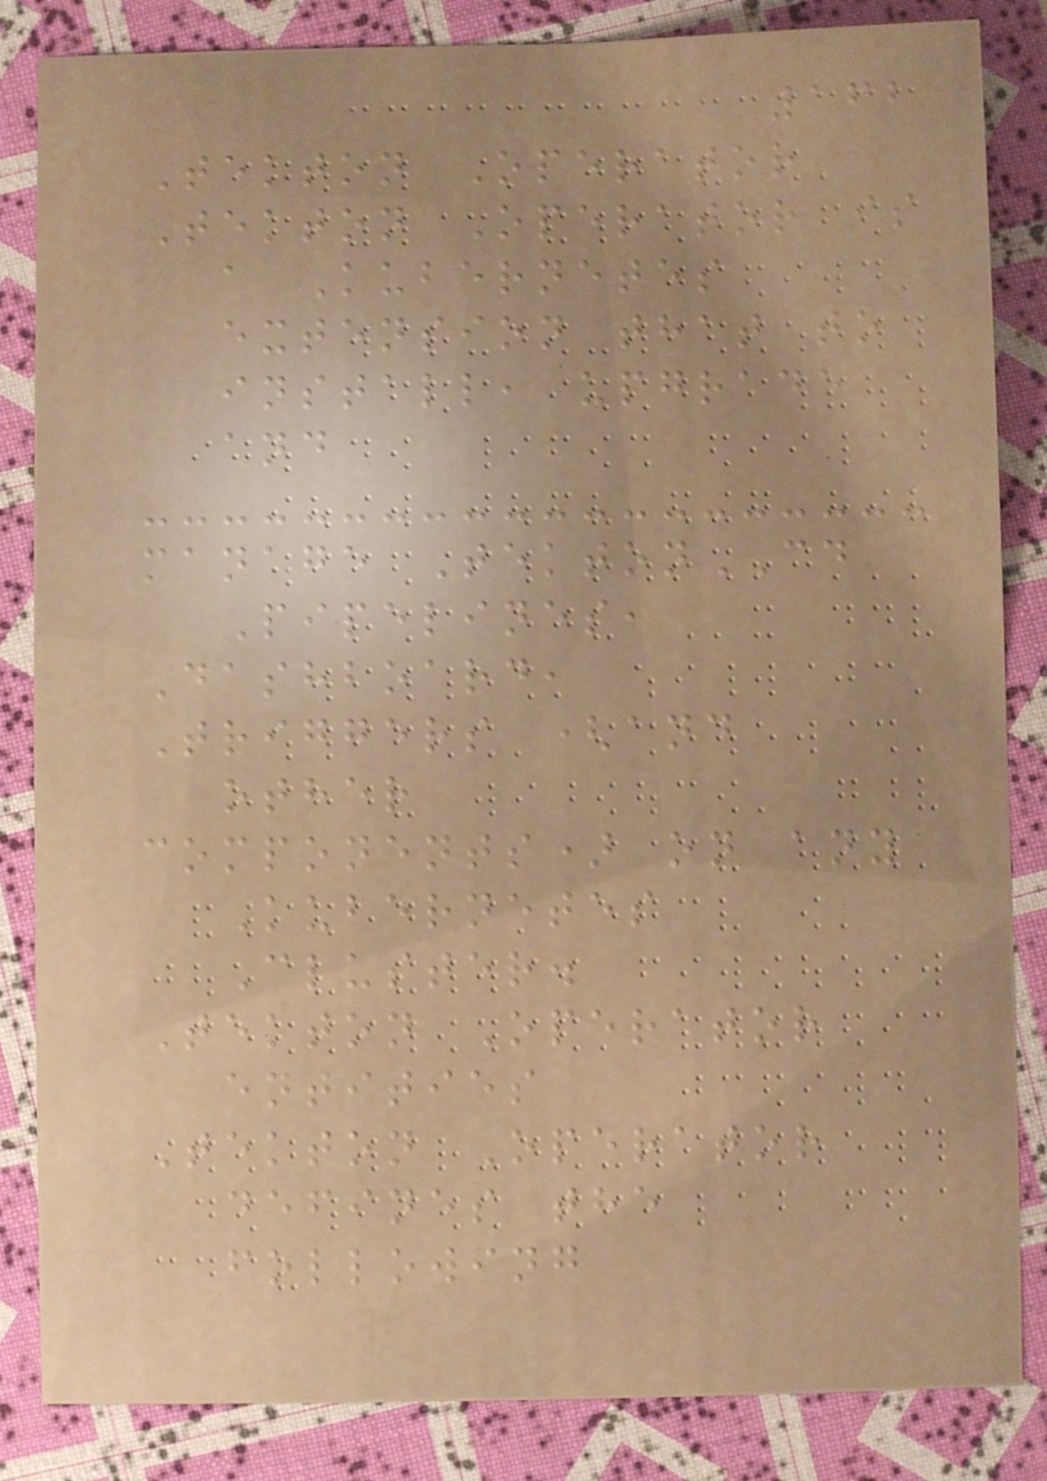162
Tekton Operator
Tekton Operator is
a Kubernetes
extension that to
install, upgrade
and
manage TektonCD
Pipelines,
Dashboard,
Triggers (and
other
components) on any
Kubernetes
Cluster.
Tekton Operator
entities
Tekton Operator
defines the
following
